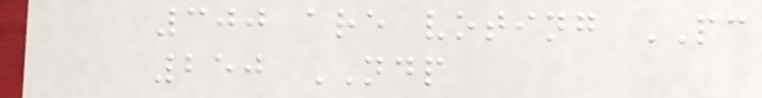300 are voting PC
250 NDP
